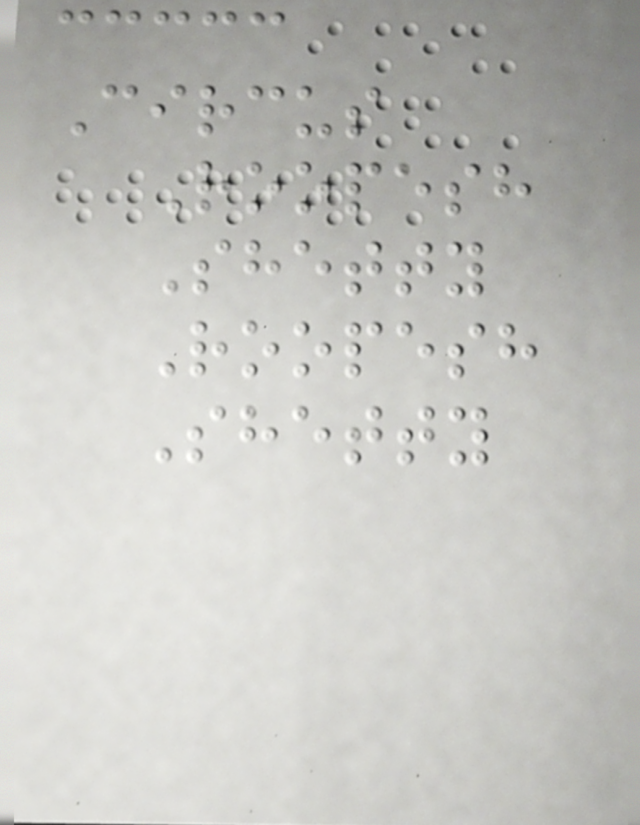Circus
Roopesh
Shetty
Roopesh
Shetty
